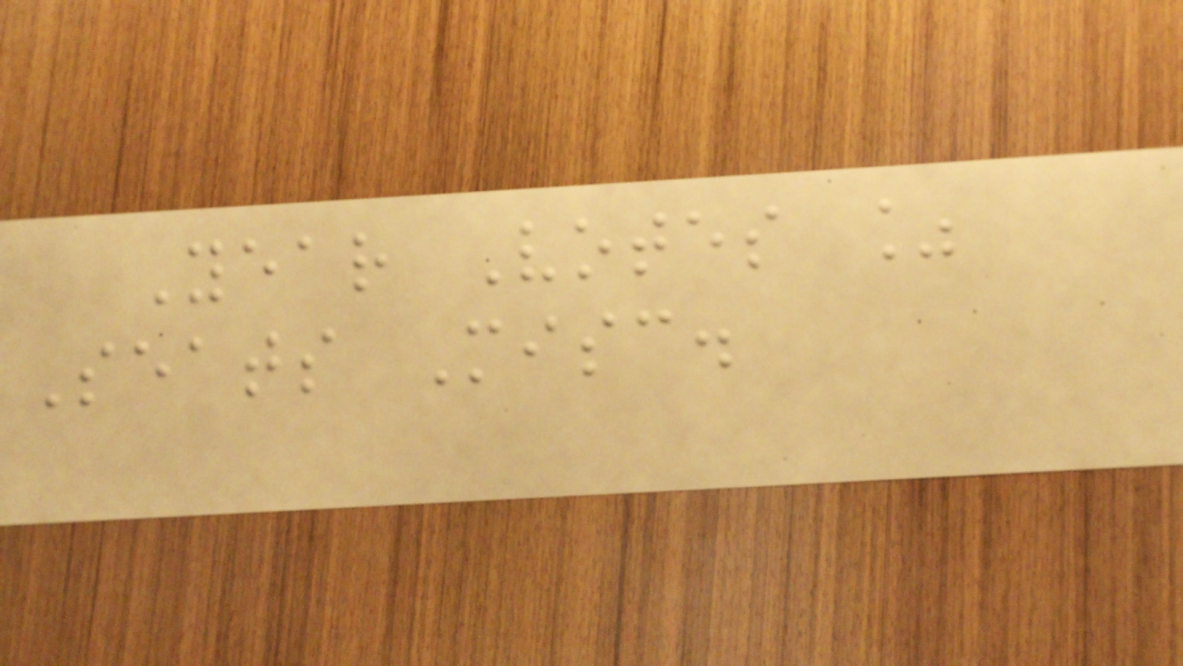Year Votes %
Seats Misc.
